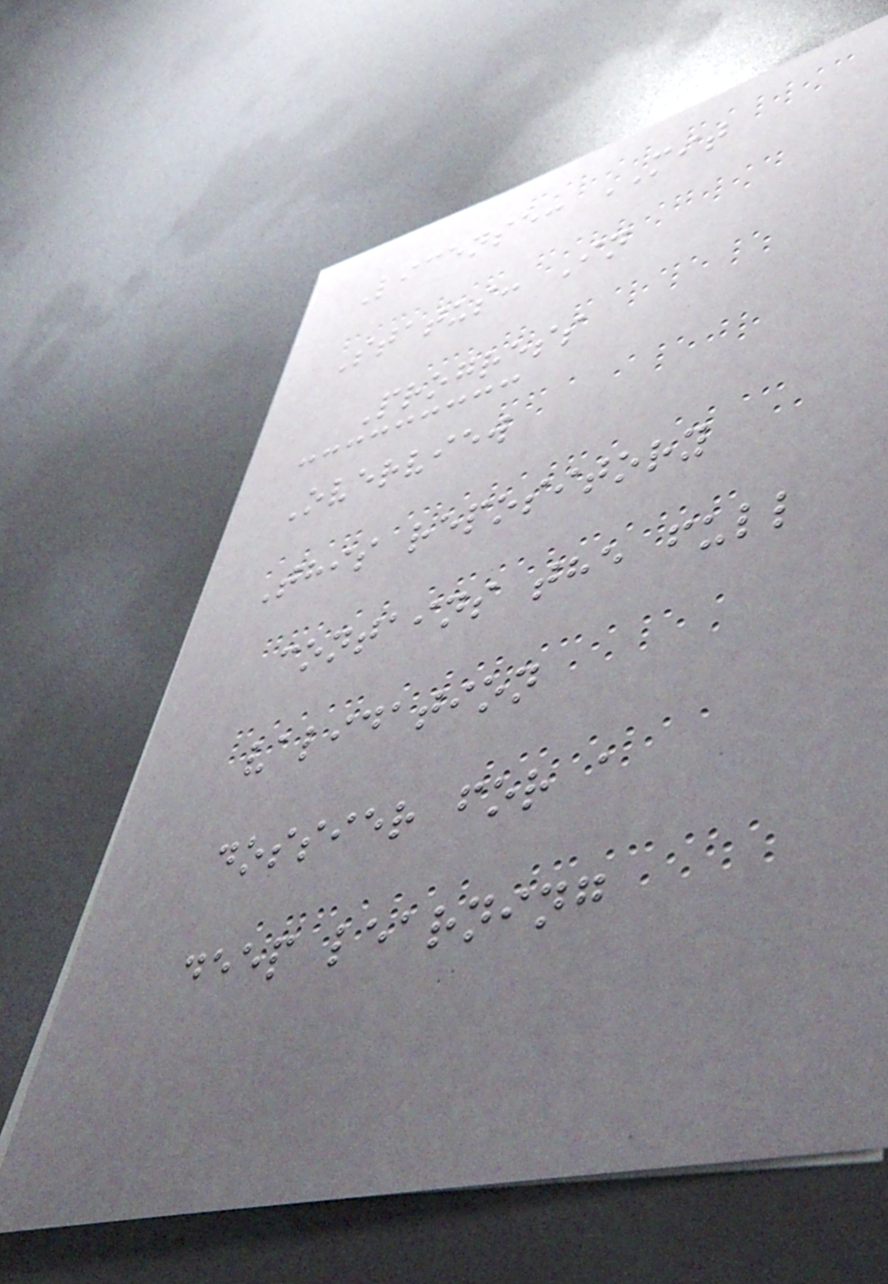License: MIT
Status: In
Progress
Overview
This repository
contains the full
validation
dossier for a
deep learning
